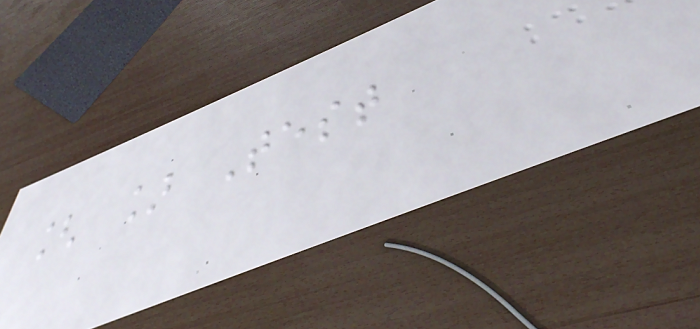[ ] Test
